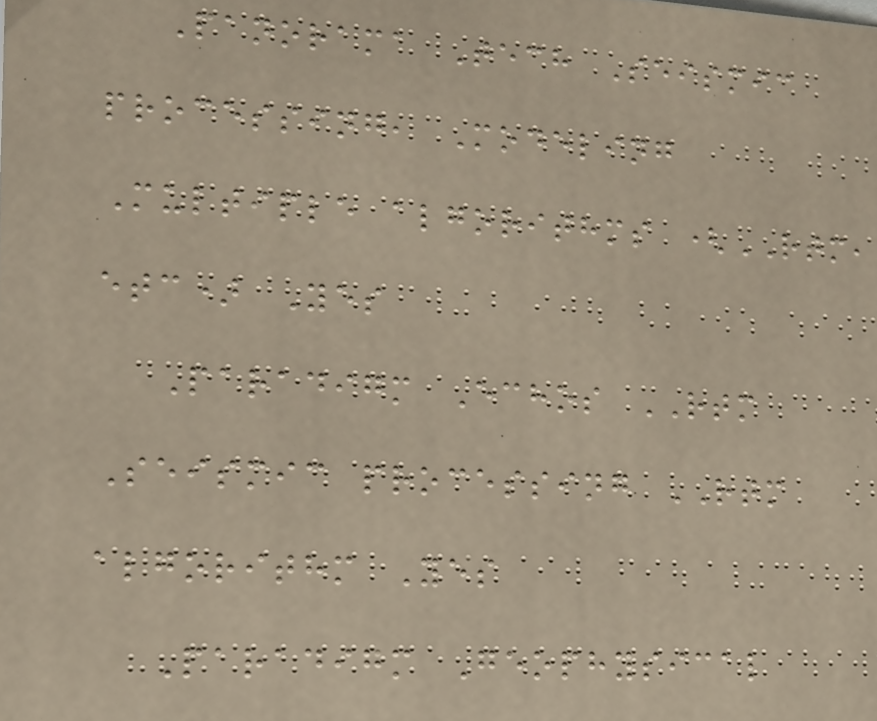Panorama Tech Seismic
processing, Modeling
Multiple algorithms (RTM,
etc) Yes
Paradigm Echos RTM
Seismic processing RTM
algorithm Yes
Paradigm Geophysical
